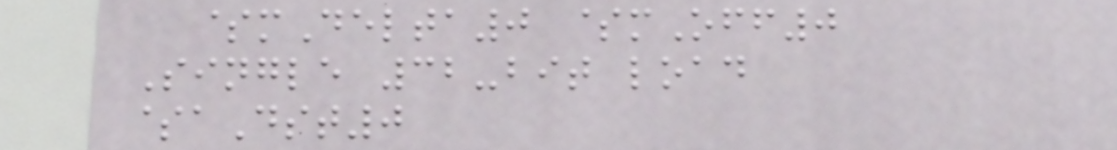$mDelta0 $mOff0
Single 32-bit load
$aDst0
